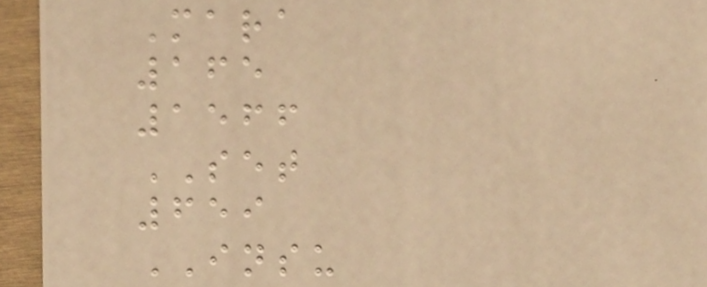Mara
165
1566
SET
659
INSU
